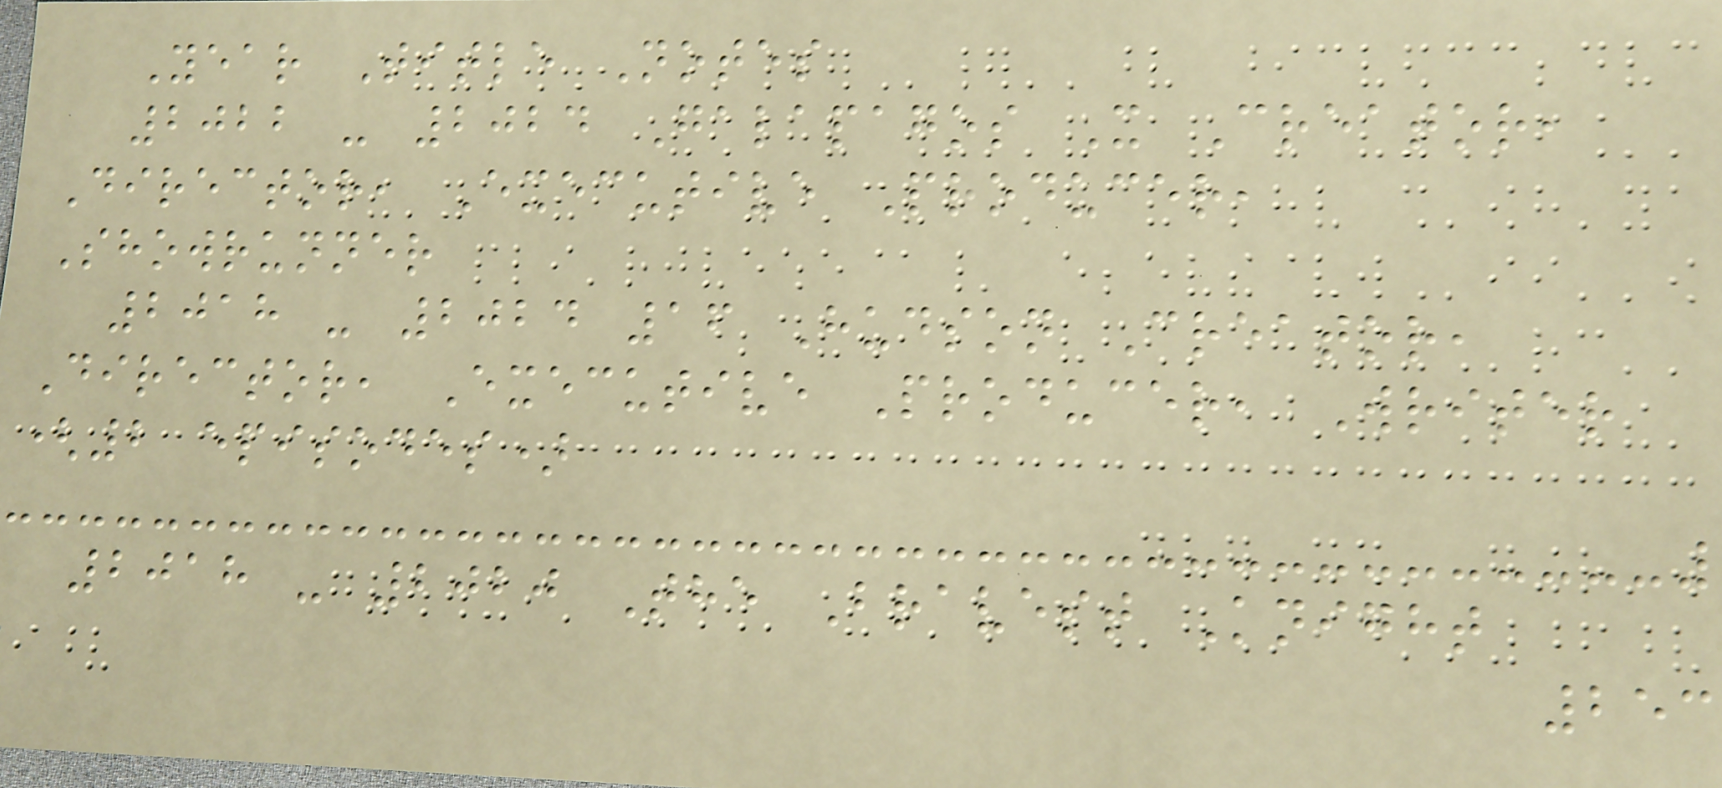Year Title Notes
2022 - 2024 Galapagos X Creator,
Director, Executive Producer,
Showrunner
2018 - 2024 16 Hudson Creator,
Director, Executive Producer, Writer
(2 episodes)
2018 - 2020 The Bravest Knight
253
